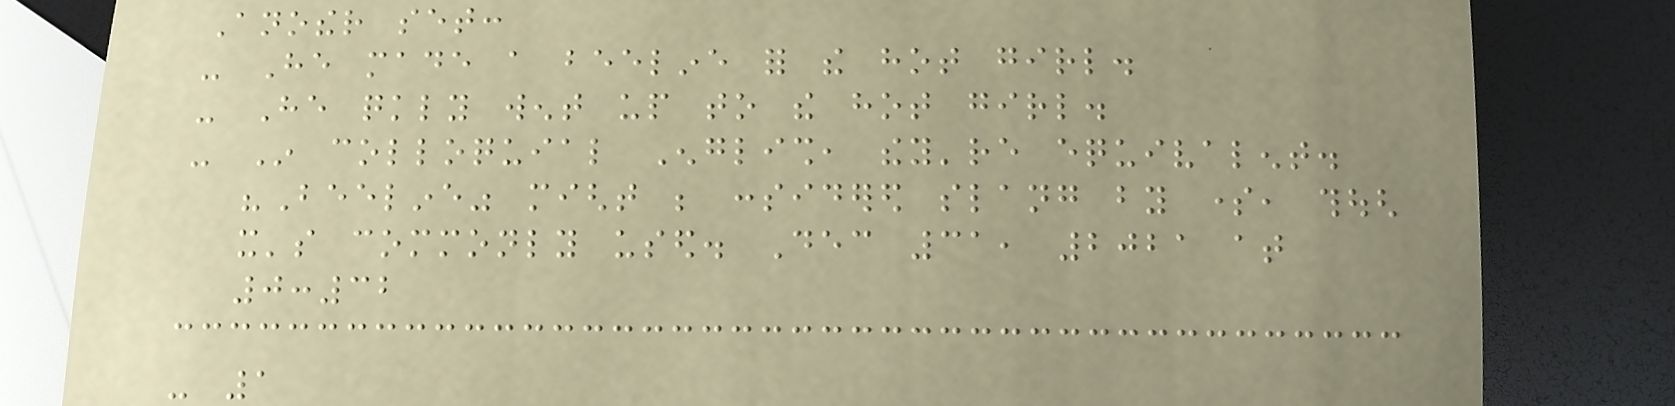Another set:
- He made a beeline for the hot girl.
- He quickly went up to the hot girl.
- In colloquial English, they're equivalent.
"Beeline" might be considered slang by some, though
it's commonly used. Dec 31, 2021 at
0:32
- 1
